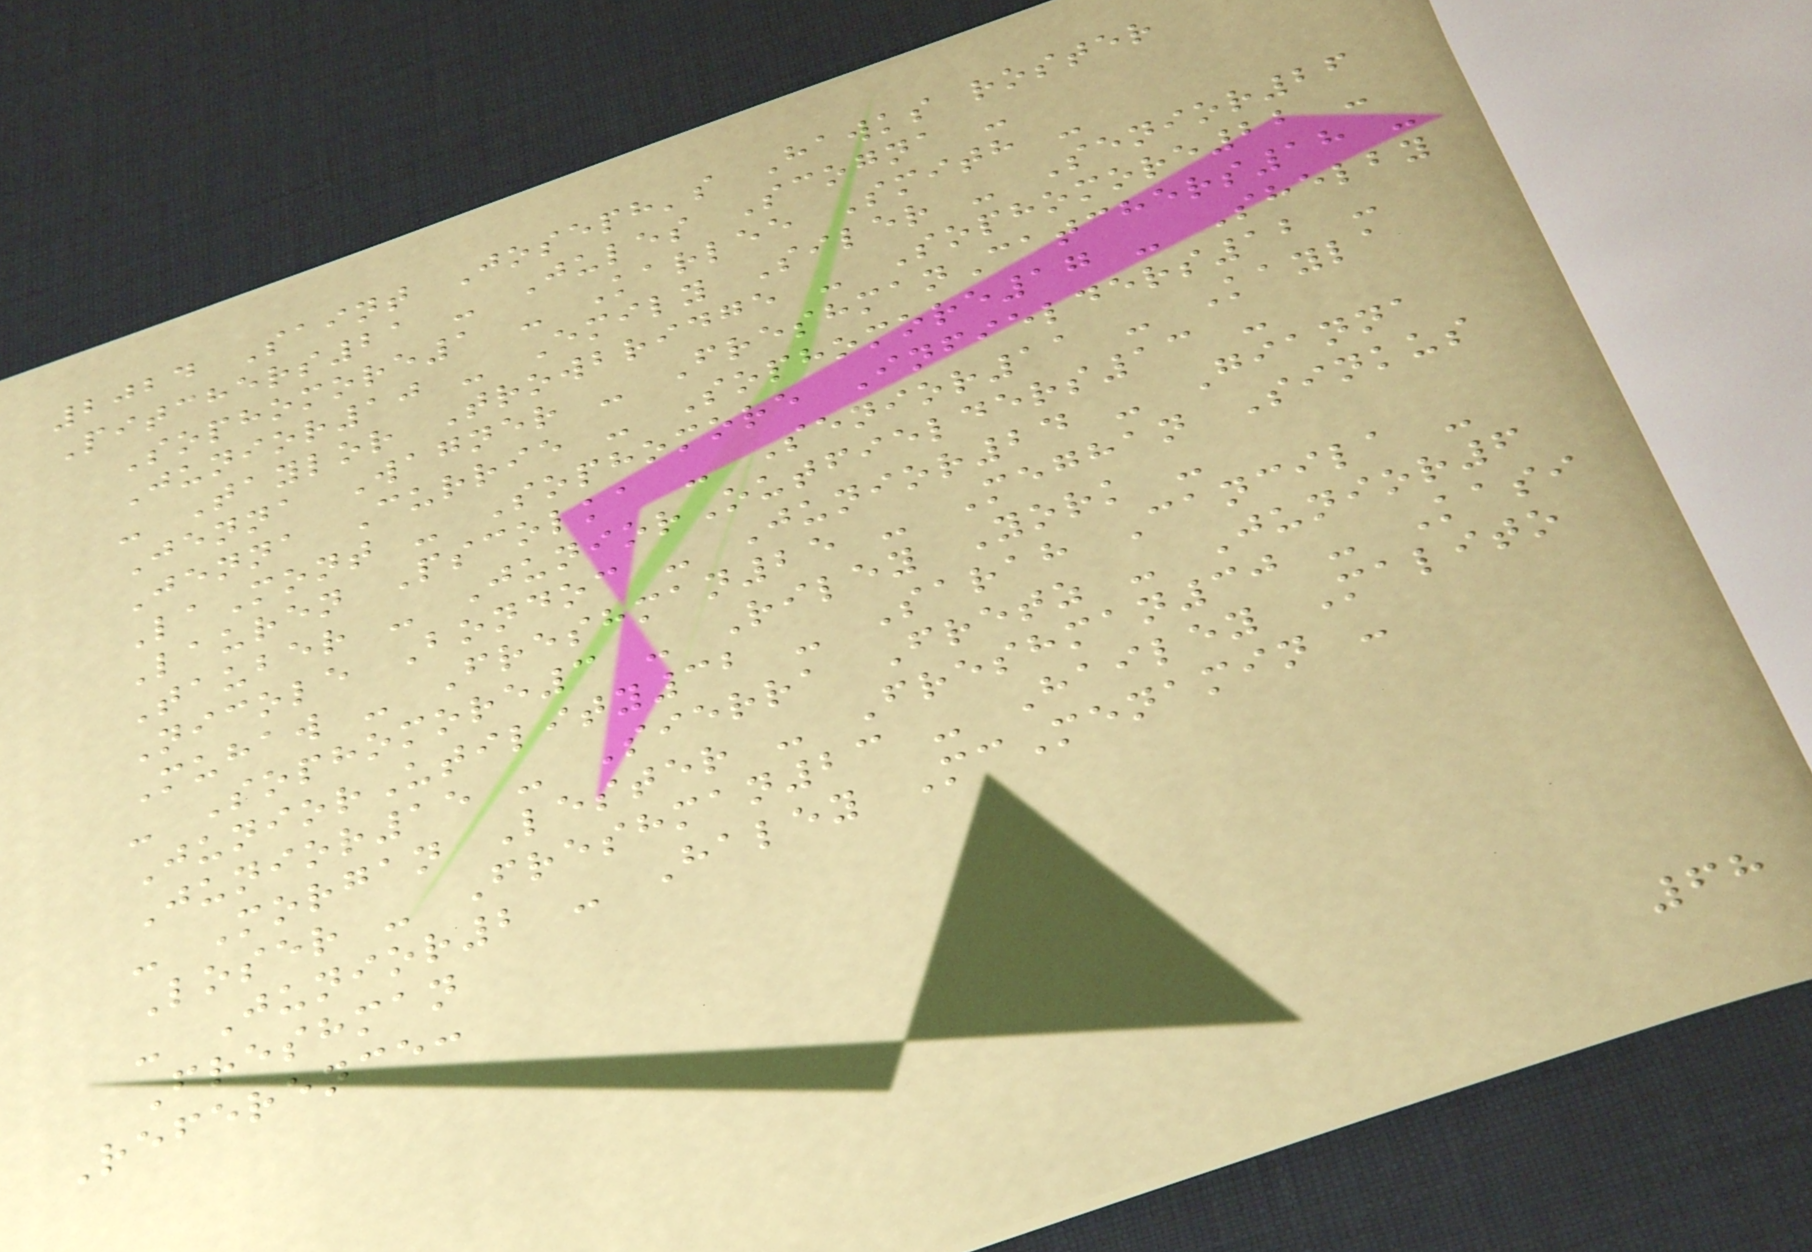2024 Saint Joseph's Hawks roster
Pitchers21 - Jules Scogna -
Sophomore1 - Karlee Smith -
Junior10 - Emily Siler - Senior26
- Taylor Trowbridge - Sophomore22 -
Jenna Wagner - FreshmanCatchers18 -
Jenna Currie - Sophomore17 - Shelby
LaMont - Sophomore Infielders12 -
Lauren Pscolka - Senior11 - Kayla
Tauber - JuniorOutfielders13 -
Nicole Bondoc - Junior24 - Gianna
Muhaw - Freshman25 - Meghan Sinkus
- Sophomore3 - Riley York -
JuniorUtility32 - Sarah Cancila -
Junior15 - Sierra Fretz - Junior6
- Morgan Lester - Freshman30 - Kasi
Loser - Freshman23 - Hailey Malito
- Junior2 - Haley McMenamin -
Freshman
Reference:
68
